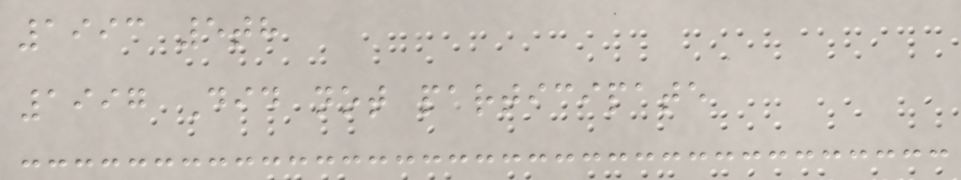1993 5th
1997 Did not participate
